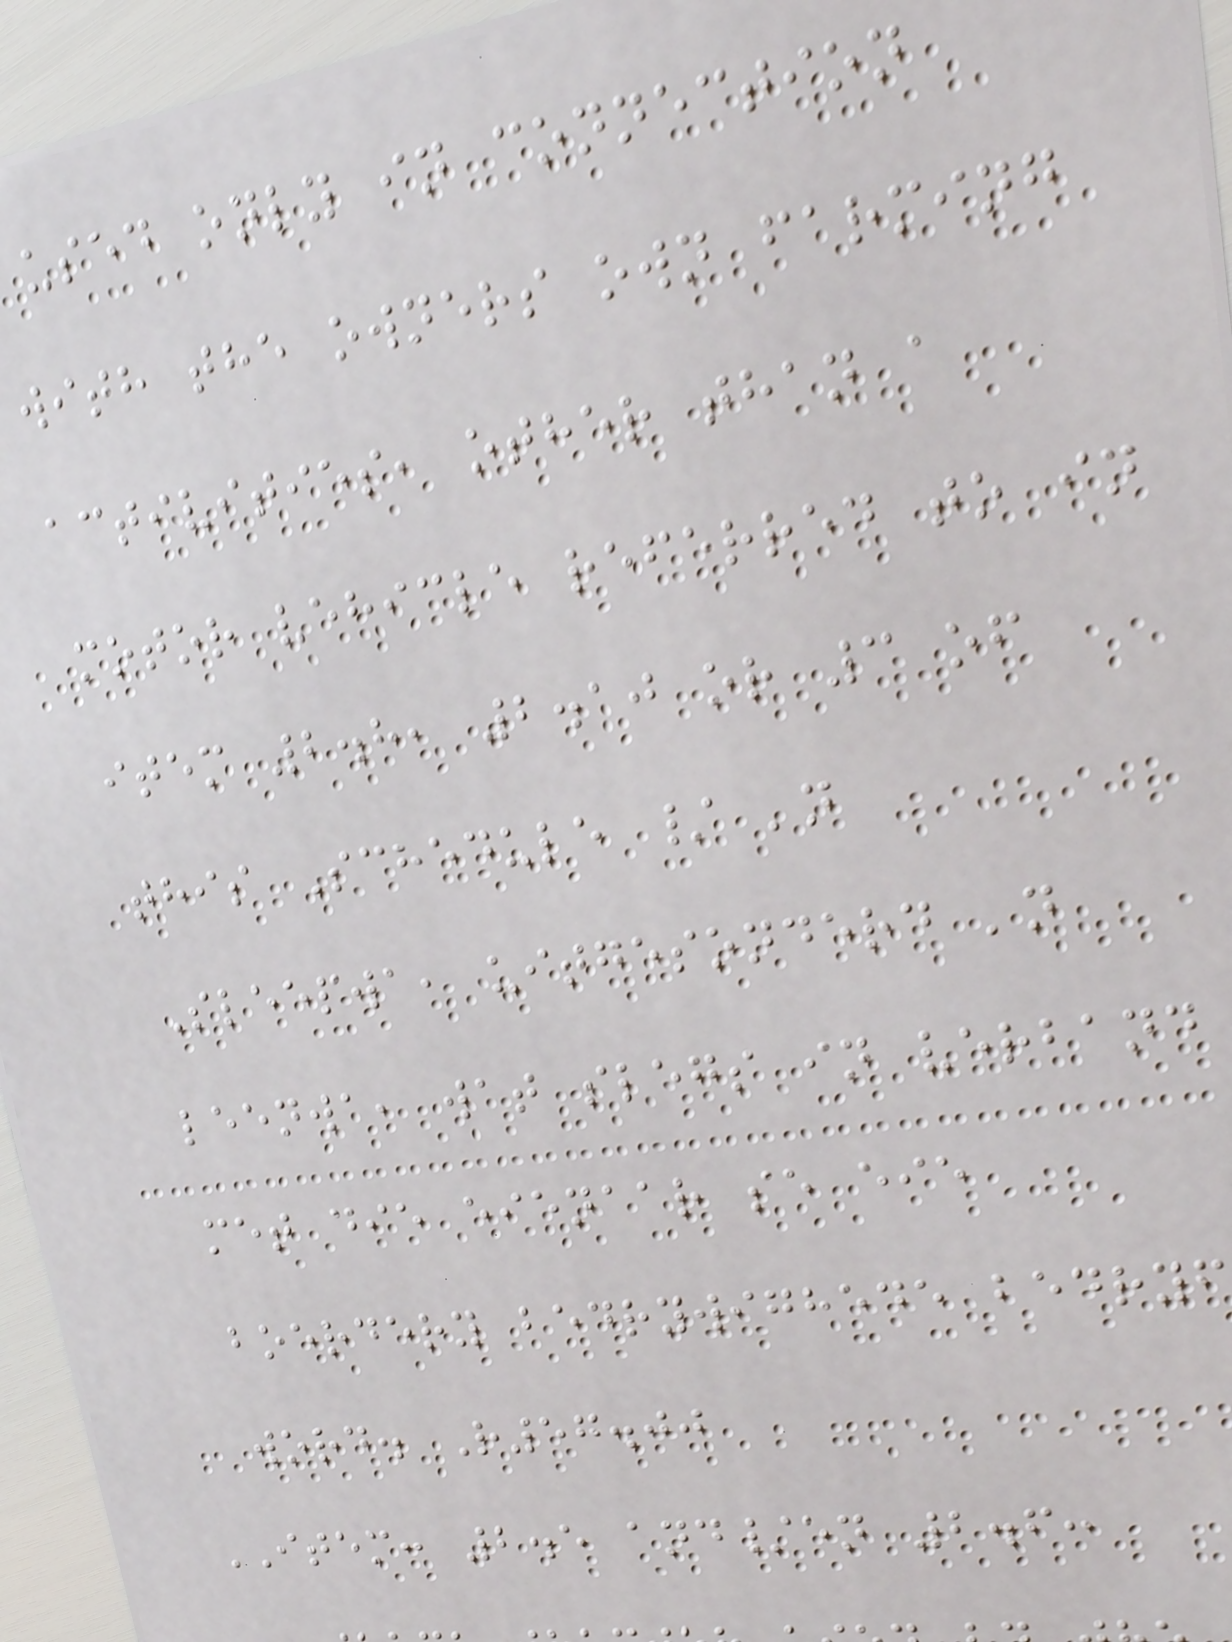used only in connection
with the owners own farming
activities, other than a
motor vehicle referred to in
item 2.8, 2.10 or 3 of
this Schedule / 'n
Sleepwa, uitgesonderd 'n
leenwa, wat slegs in verband
met die eienaar se eie
boerdery bedrywighede bedryf
word. R57.00
ITEM: 2.5 and/en 2.6:
